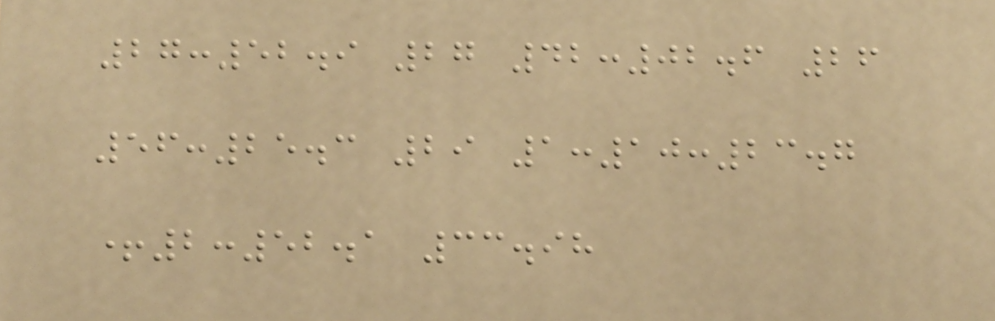27:52.9 27 42:02.6 26
56:25.3 29 1:10:23.7
+2:52.1 33.98
